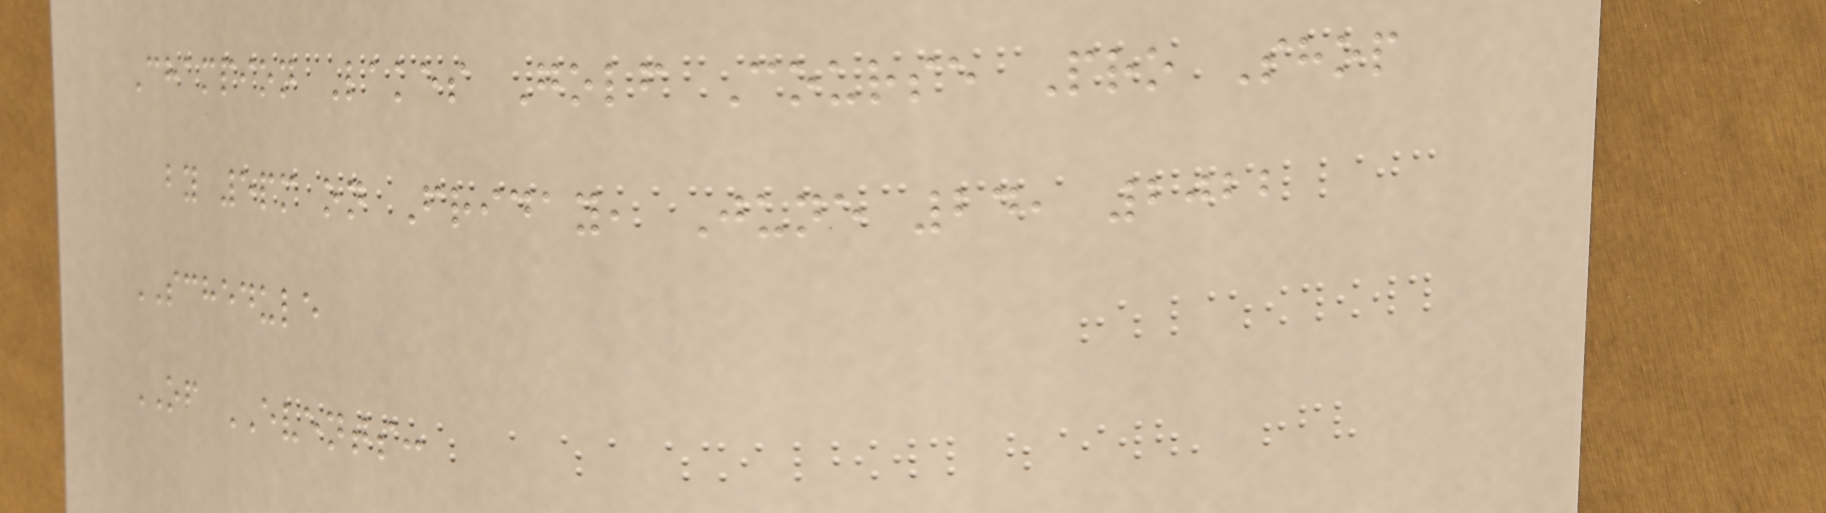Champion Lakes Golf Course Pro Shop
by 5pm on Friday, June 24, 2022
SCHEDULE
OF EVENTS:
